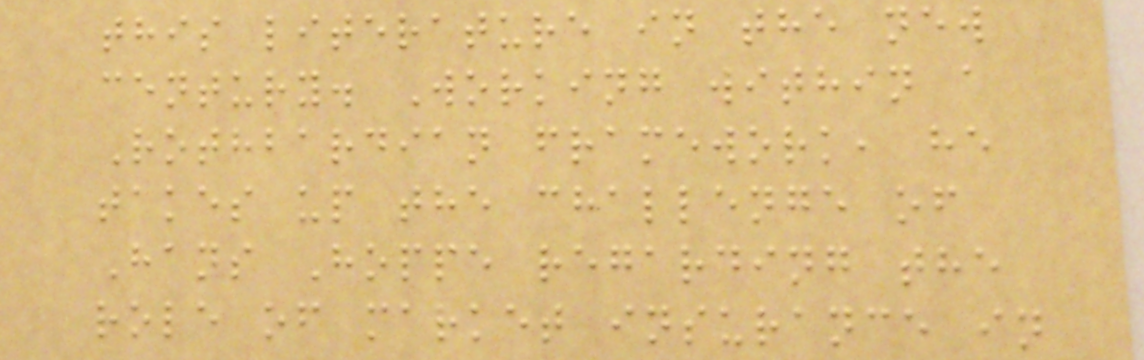this literature in the new
century. Working within a
Rothbardian framework, he
takes up the challenge of
Hans Hoppe regarding the
role of market insurance in
